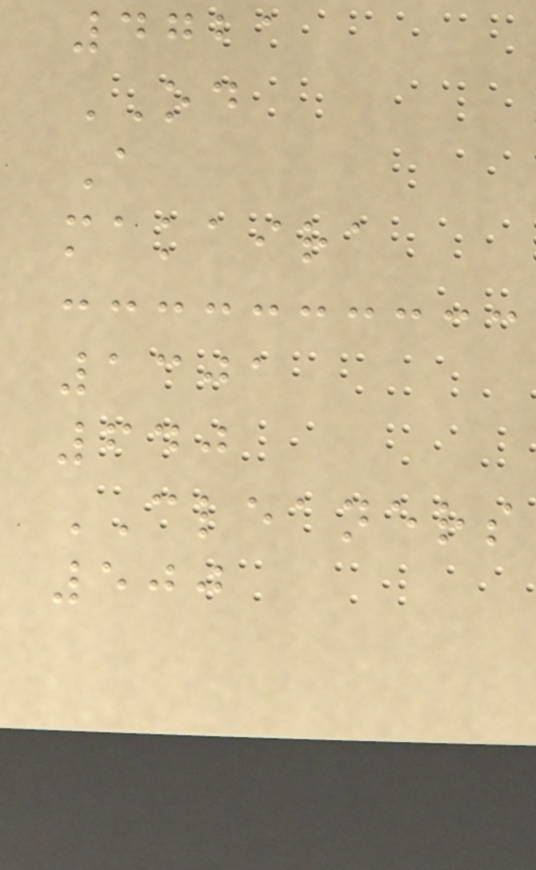4721
OD
A
makaira
1301
640
CLEANERS
500
